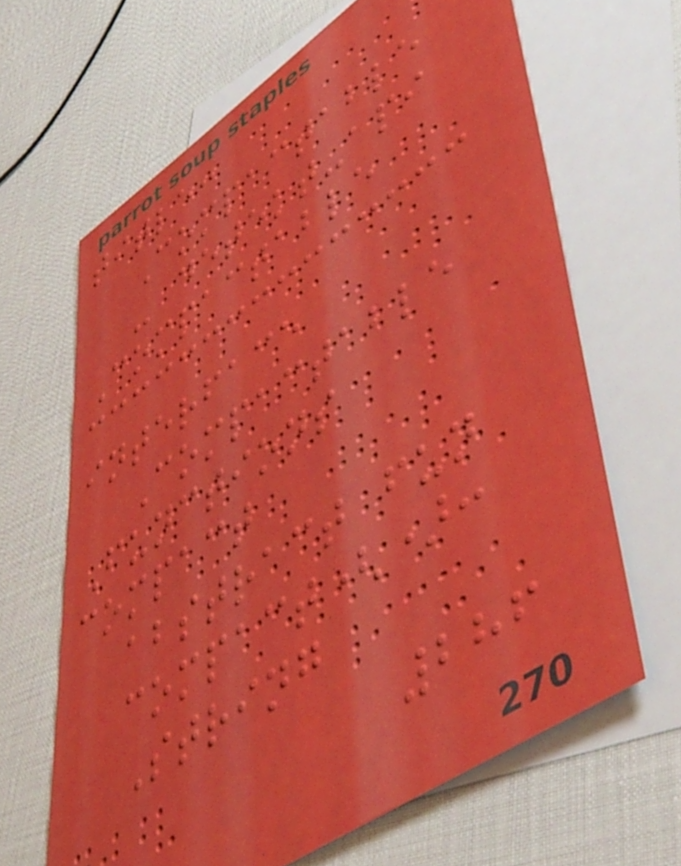title:
Compactable
- detekt-api
Compactable
interface
Compactable
Functions
compact
abstract fun
compact():
String
286
